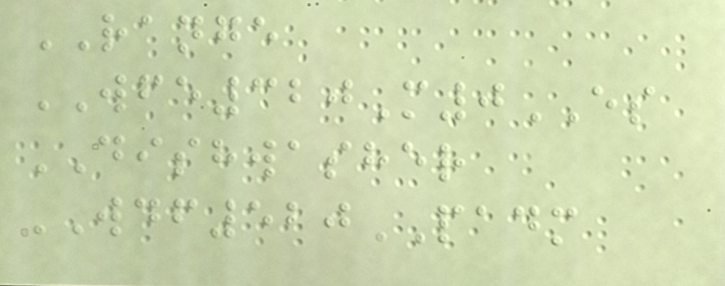RANGE
WFE320M0ES
DISHWASHER
WDF520PADM
